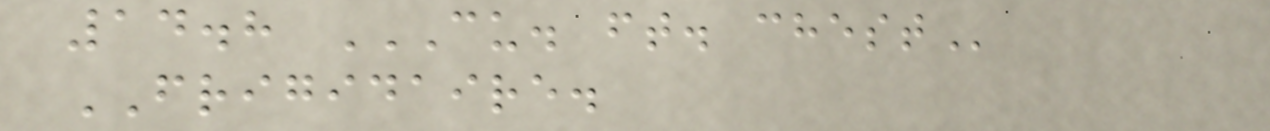14.8 CU. FT. CHEST
FRIGIDAIRE.
